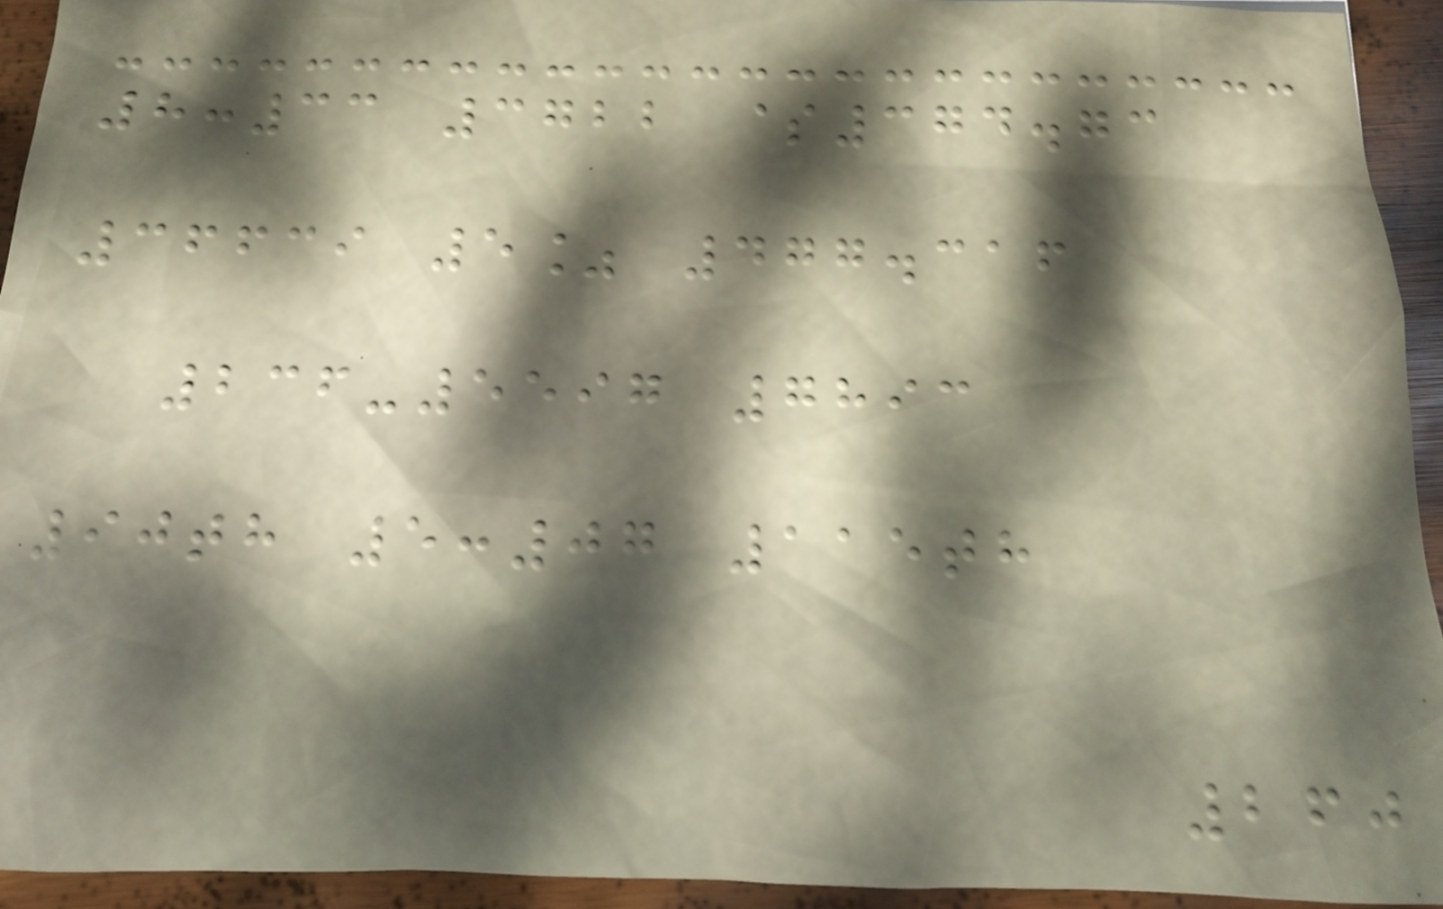8:33 3722 $374.73
36639 5% 477.316
236-5597 7893
90th 5:07 115th
260
